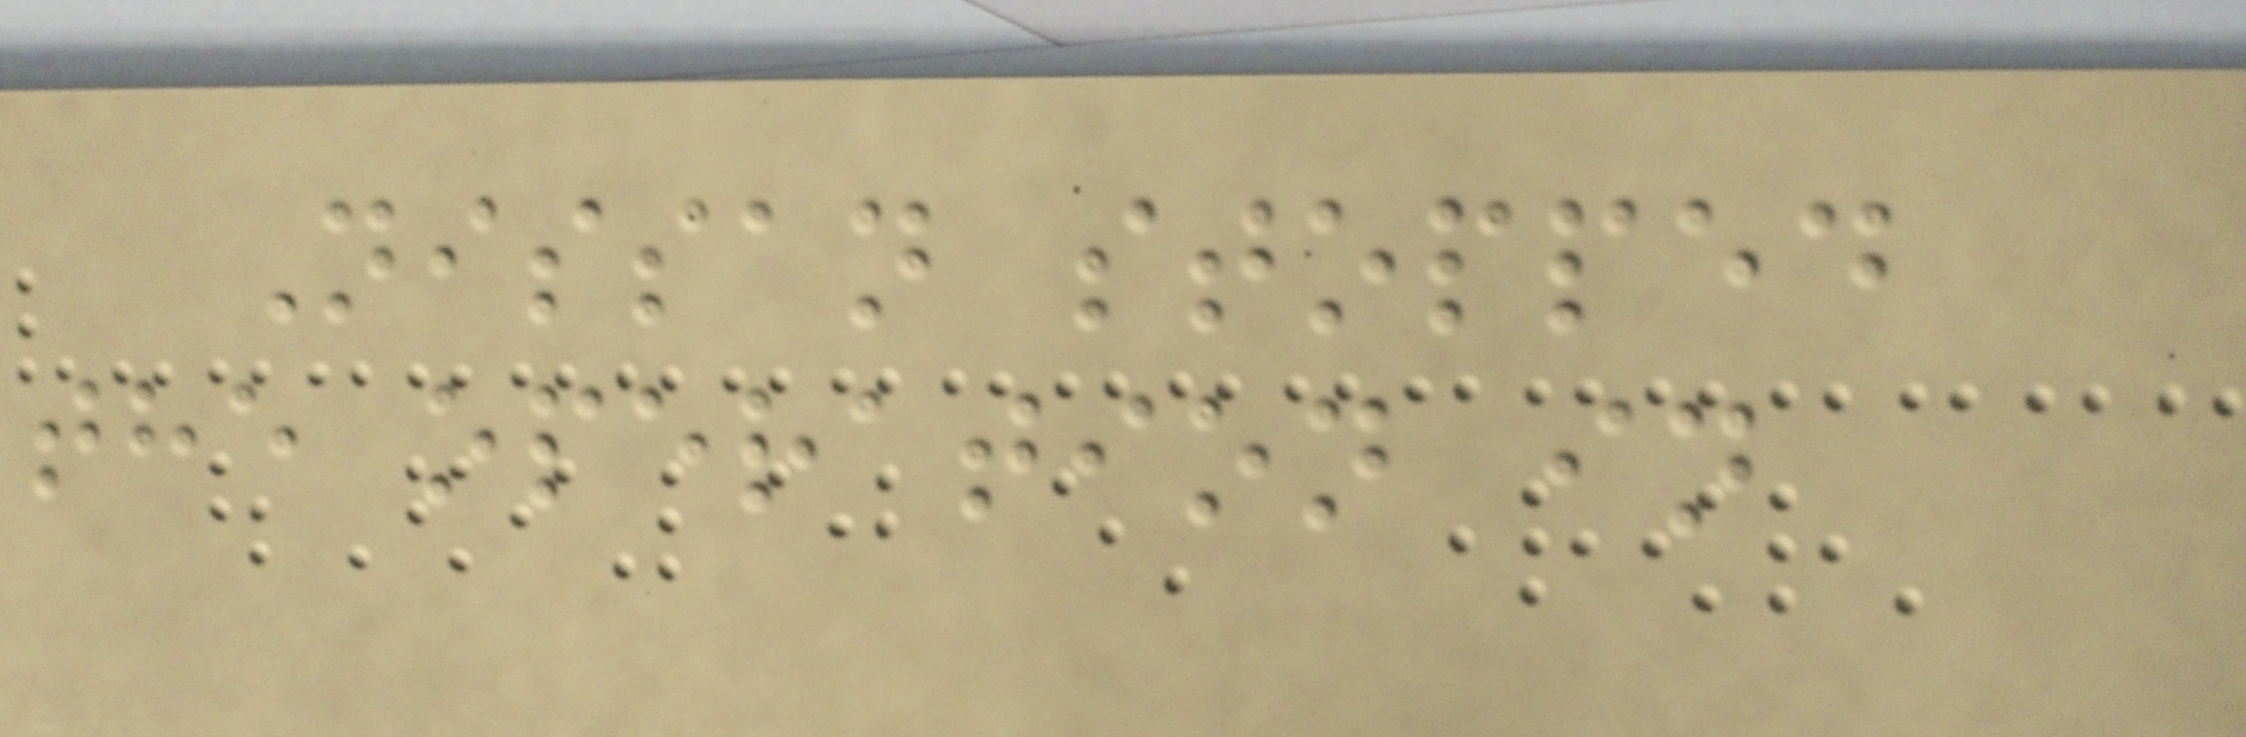Nissan stopped
the operation in
